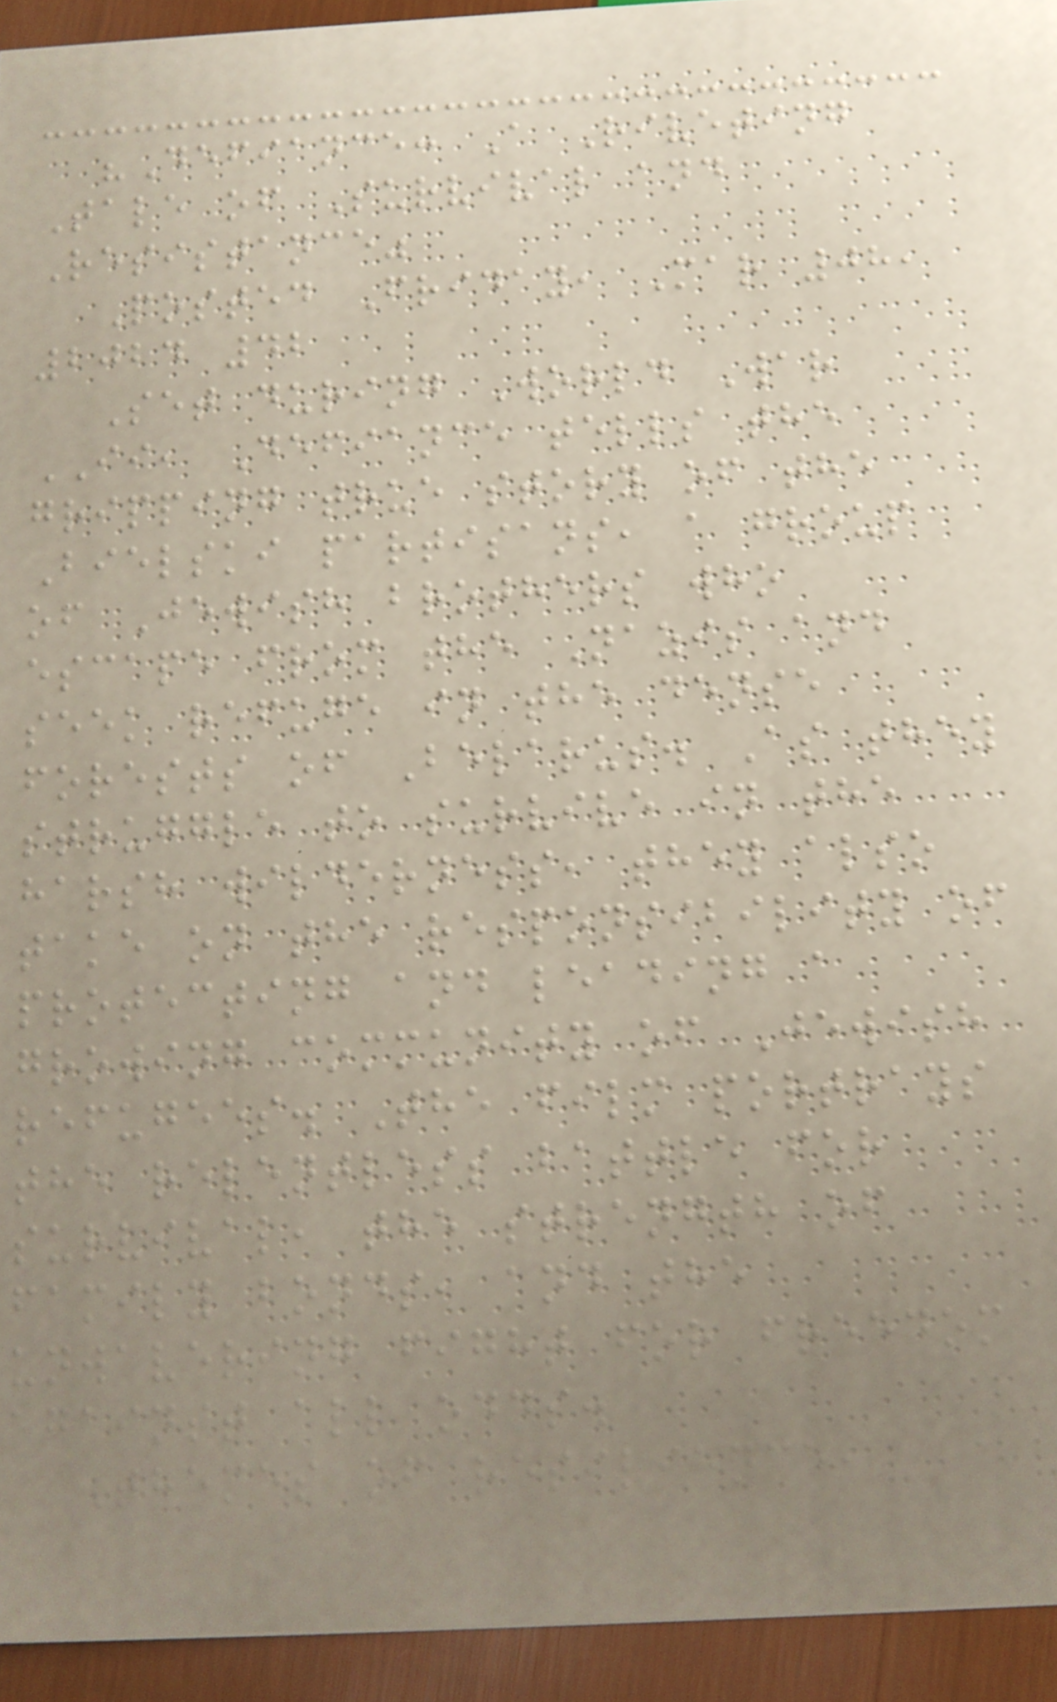"Defiance: A Riveting
Tale of Survival and
Resistance"
Posted Friday, Mar 08,
2024 42
Set during World War
II, Defiance tells the
gripping true story of the
Bielski partisans, a group
of Jewish brothers who
escape from the Nazis and
seek refuge in the dense
forests of Belarus. As they
struggle to survive in the
harsh wilderness, they also
take on the responsibility of
protecting and leading a
growing community of Jewish
refugees. The film portrays
the relentless battle for
survival, the strength of
family bonds, and the
unwavering fight for freedom
against all odds.
Themes of resilience,
